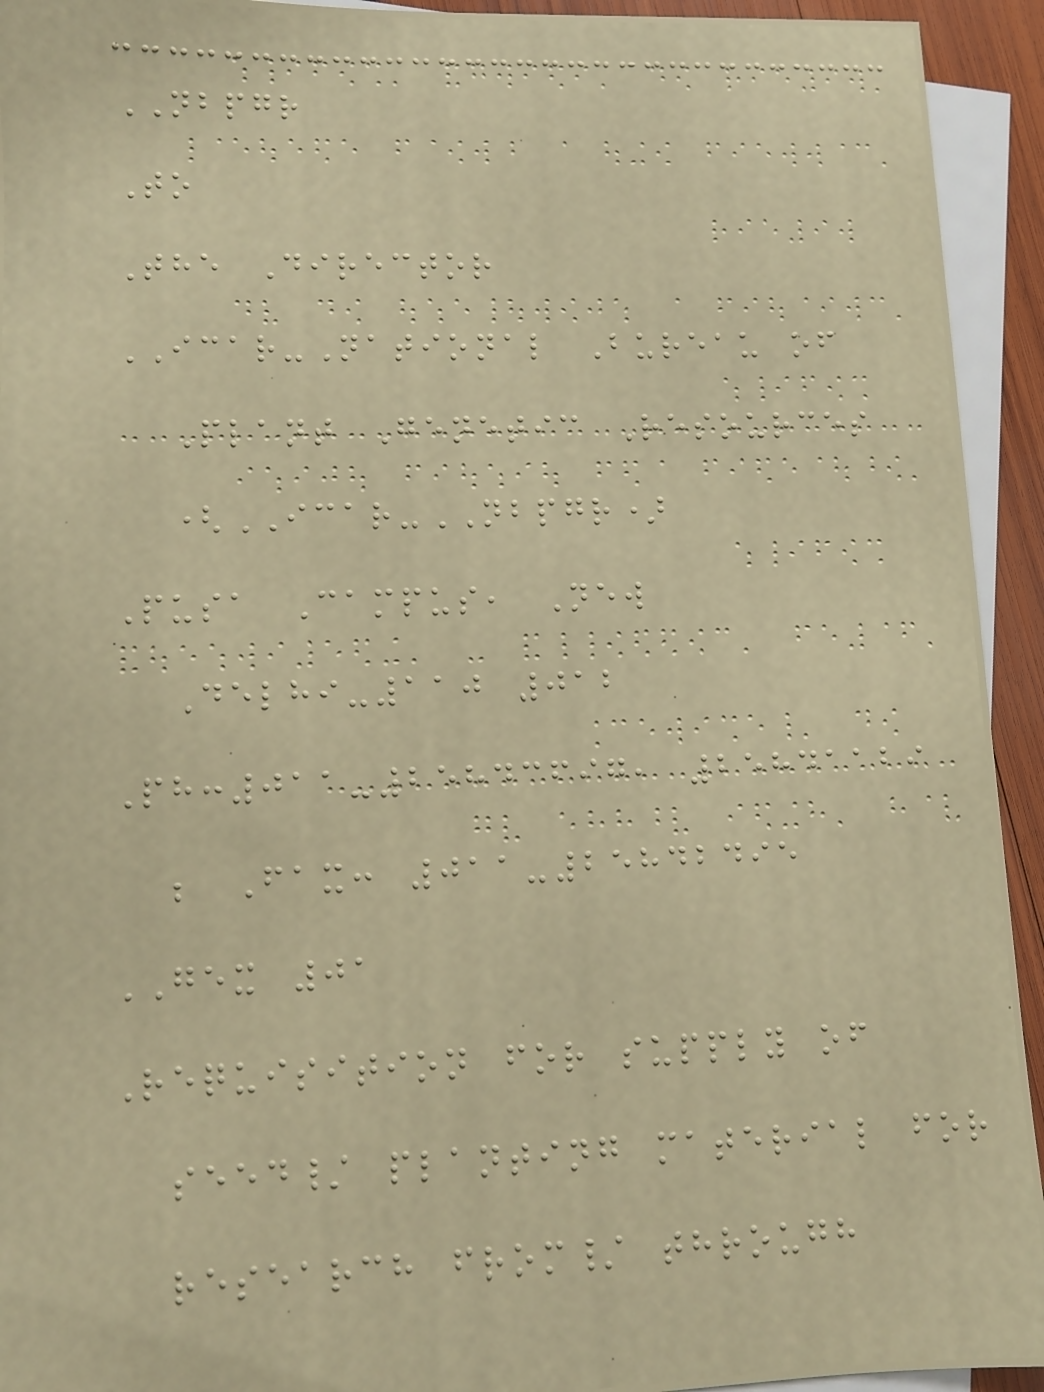NBPGR
To
The Director
ICAR-National Bureau of
Plant Genetic Resources
(ICAR-NBPGR)
Pusa Campus, New
Delhi-110 012
Ph:011-25843697, 25841129
; Fax: 011-25842495
GEX 01
Requisition for supply of
seed/ planting material for
research from/ through
